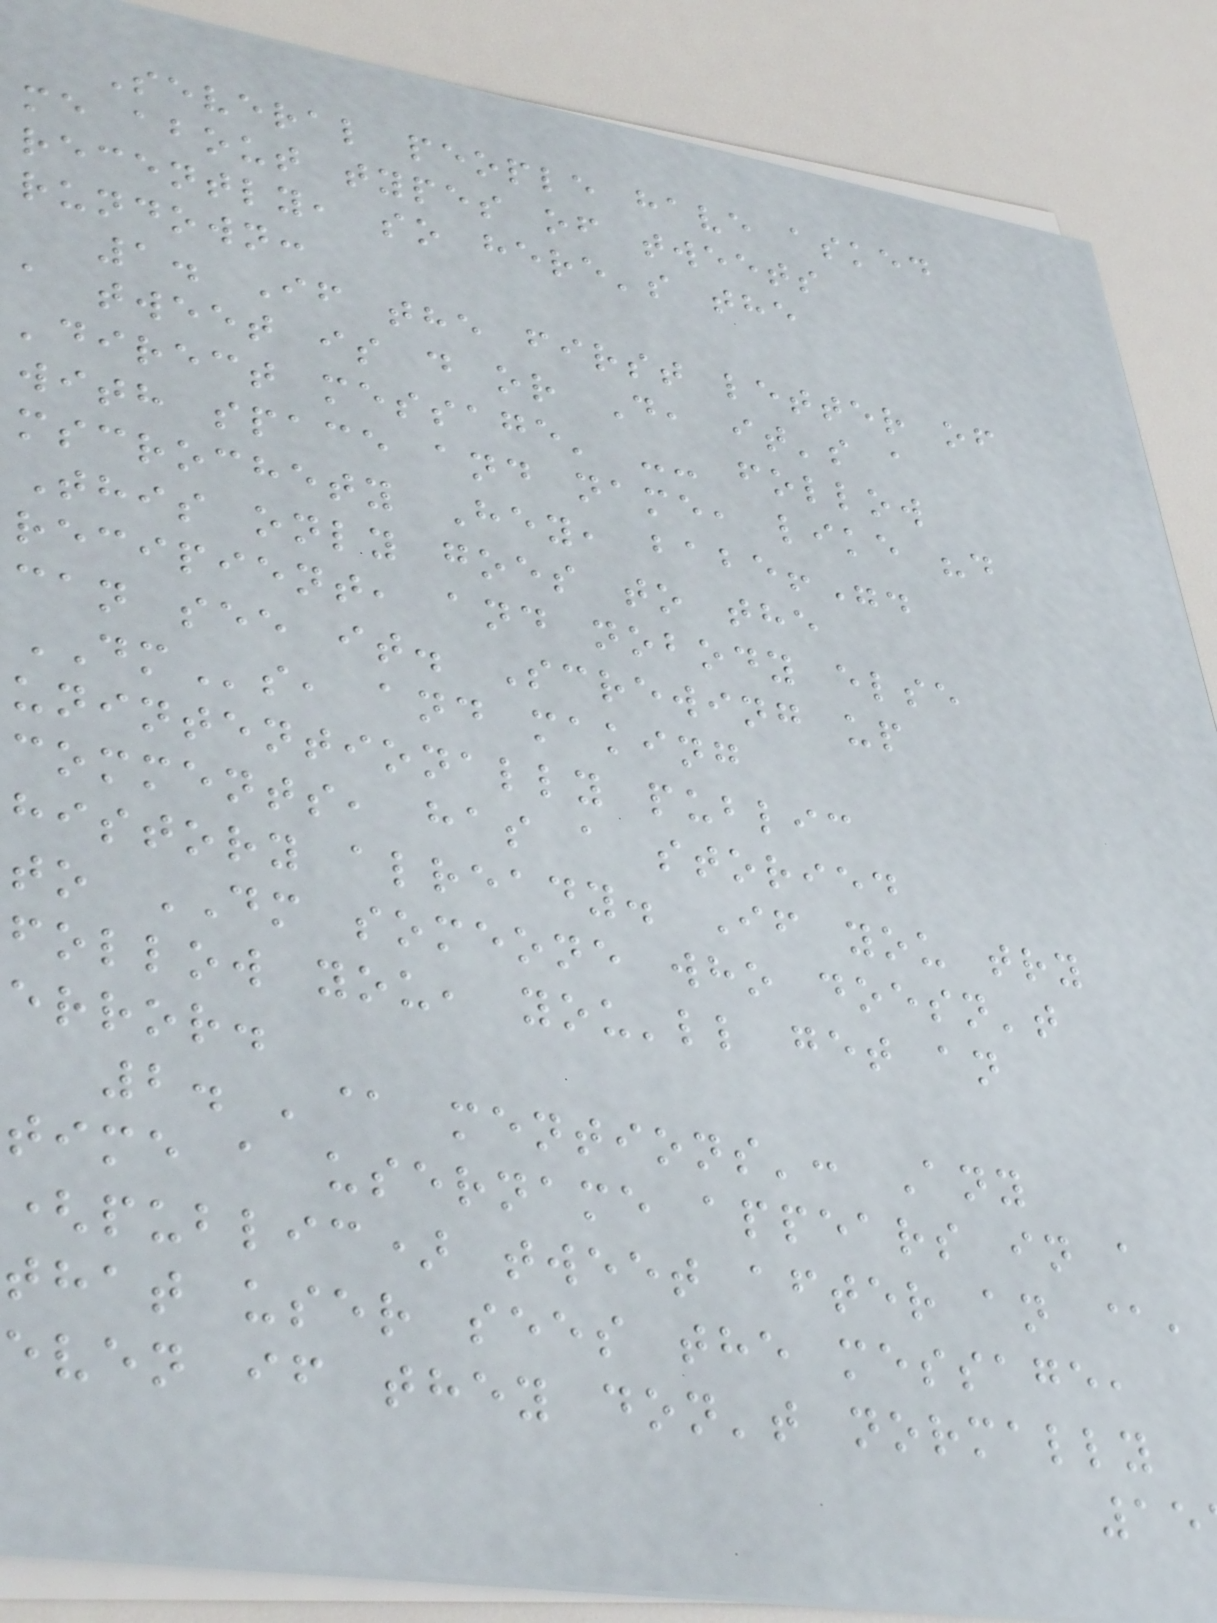Several people have asked
me about types of tweets
recently, so here's the
rundown:
1. If the first letter of
a tweet is d or D, it's a
'direct message' -- follow
with space and name, like "d
mscrochety Hey, babe!".
This only goes to the
recipient, and nobody else
can see it. Screwing up
DMs, and making
unintentionally public
comments, has a storied
history already. If you try
to DM someone who doesn't
follow you, you'll get an
error.
2. '@ mentions': Any
time a username appears in a
(public) tweet after an @,
that user sees the message,
even if they don't normally
